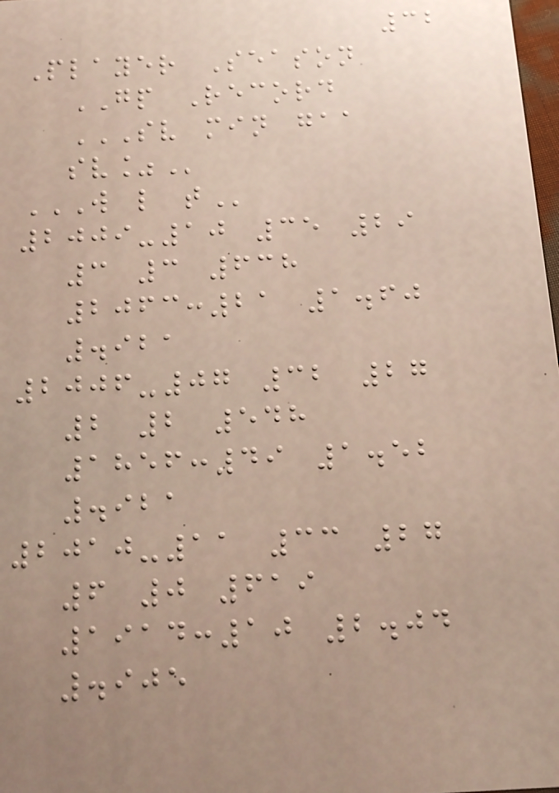32
Player Season
GP Record
SV MIN GAA
SV%
W L T
2009-10 35 29
3 3 638
2063:21 1.60
.921
2006-07 32 27
2 2 548
1856:49 1.52
.921
2010-11 33 27
6 0 619
1914:10 2.04
.905
